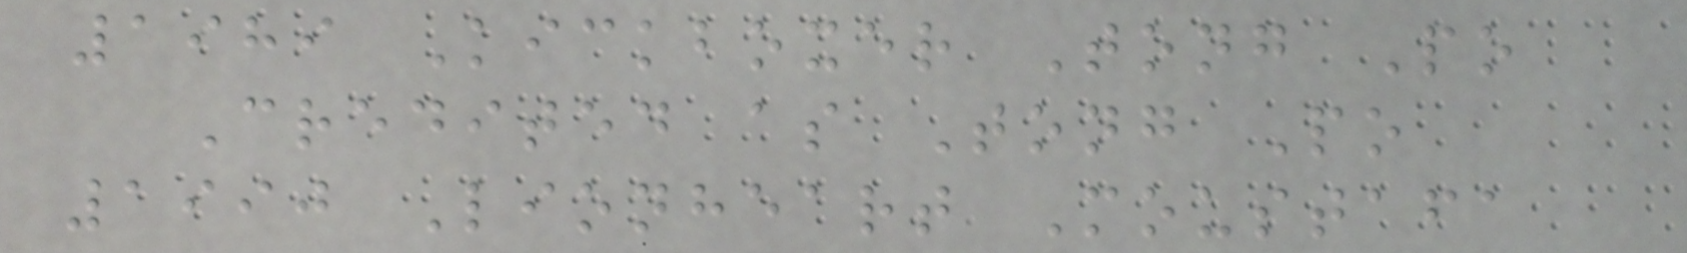1989 Kickboxer Tong Po
Credited as Tong Po
1990 Lionheart Moustafa
